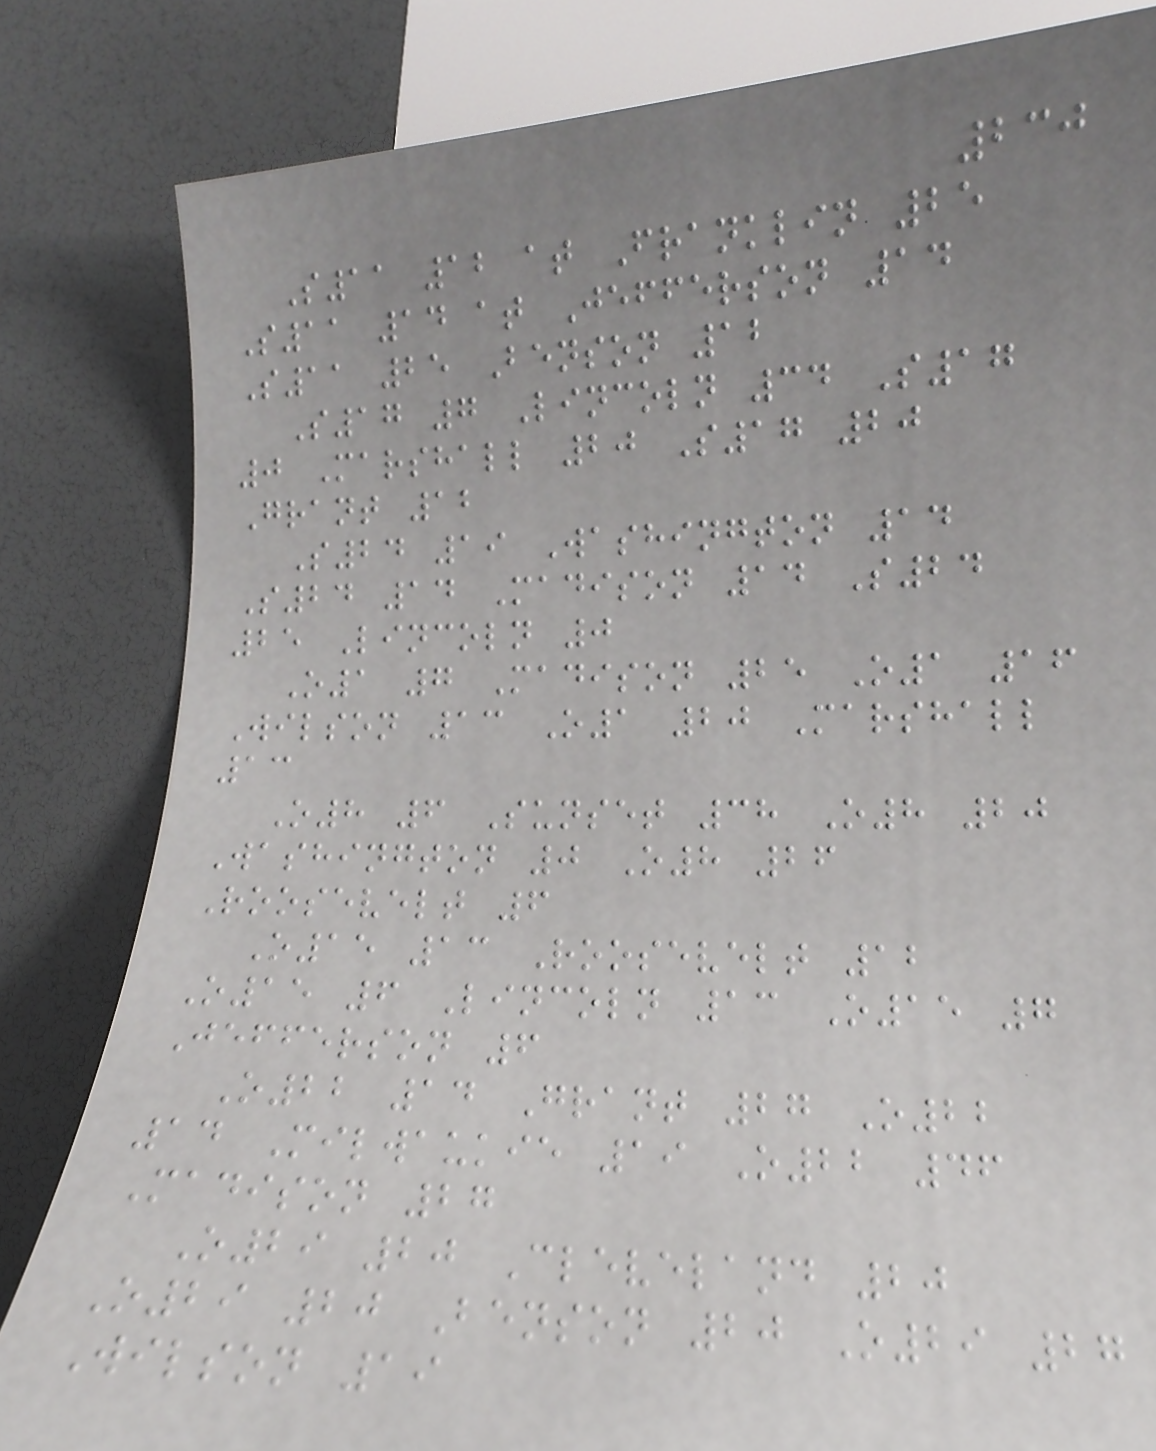230
S11 12 at Franklin 25
S11 14 at Jefferson 14
S11 25 Benson 12
S17 7 Lincoln 34 S17
0 Marshall 20 S17 20
Grant 12
S24 19 Washington 14
S24 14 Madison 14 S24
25 Lincoln 0
O1 7 Madison 25 O1 16
Wilson 13 O1 20 Marshall
13
O8 6 Sunset 38 O8 20
Washington 0 O8 26
Roosevelt 6
O15 13 Roosevelt 12
O15 6 Lincoln 13 O15 7
Jefferson 6
O22 14 Grant 27 O22
14 Milwaukie 19 O22 46
Madison 27
O29 20 Cleveland 20
O29 20 Benson 20 O29 27
Wilson 19
